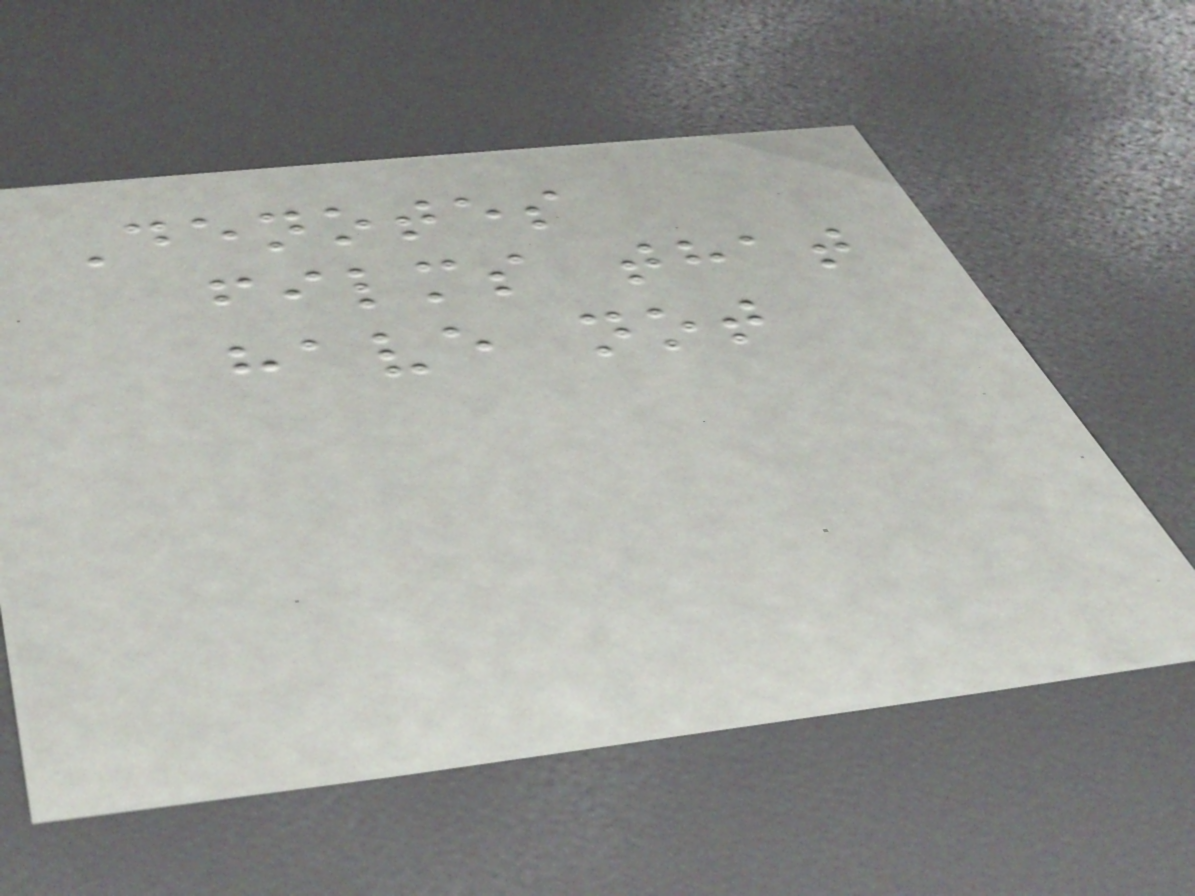Denotes
films that
have not
